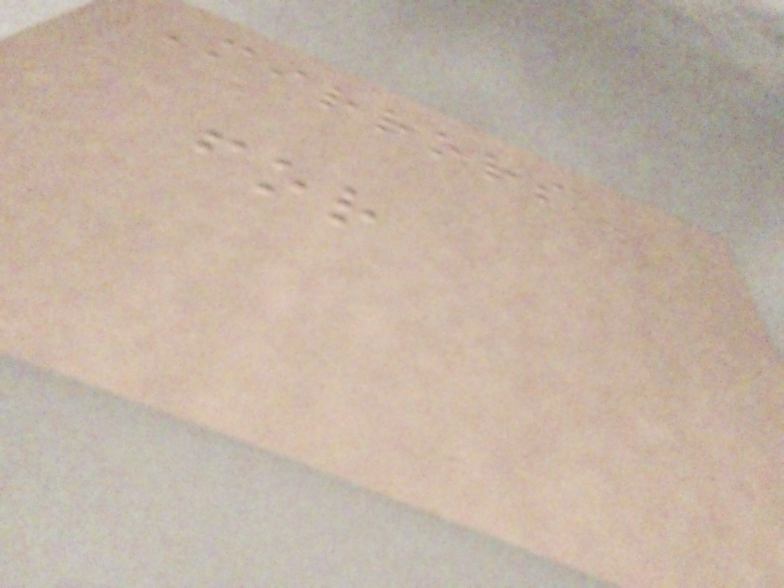Mirrors
for
